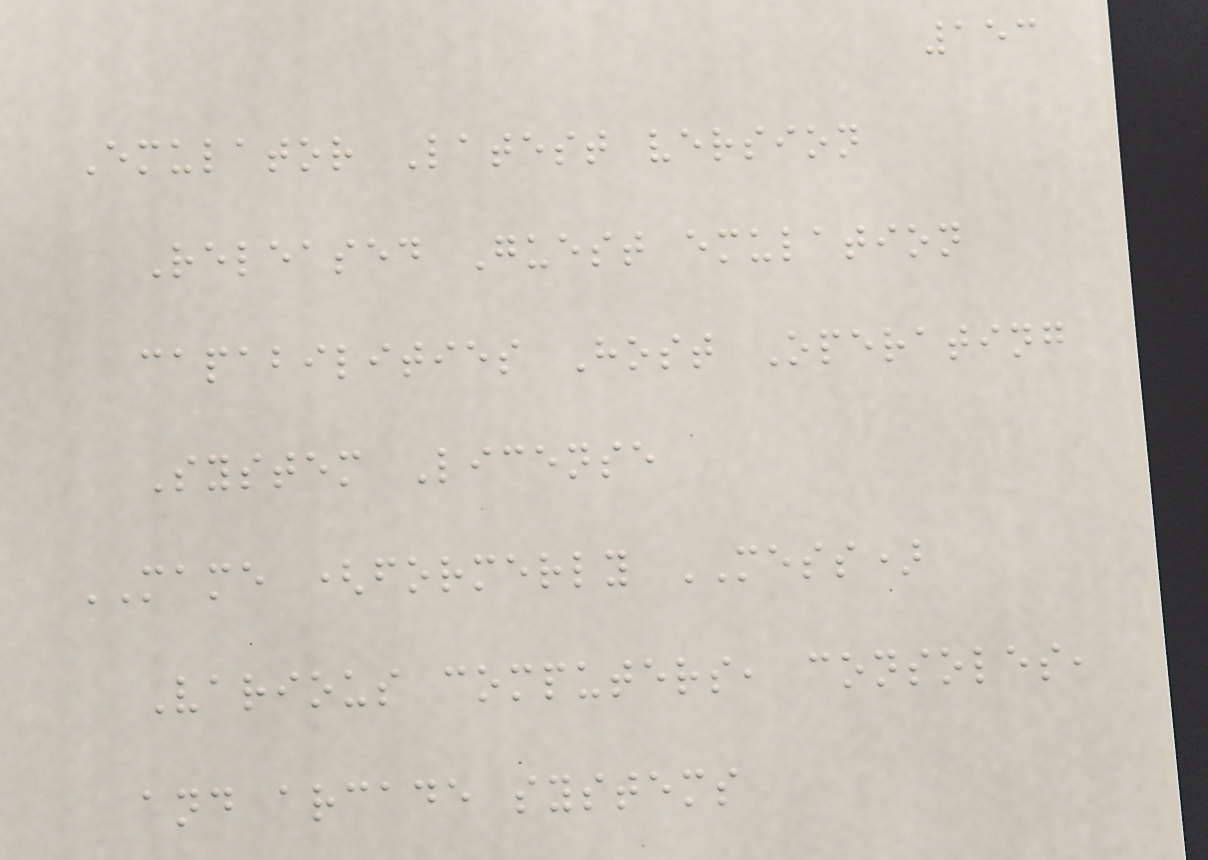153
Emulator Latest version
Released Guest emulation
capabilities Host Operating
System License
MAME (formerly MESS)
Various computers, consoles,
and arcade systems
